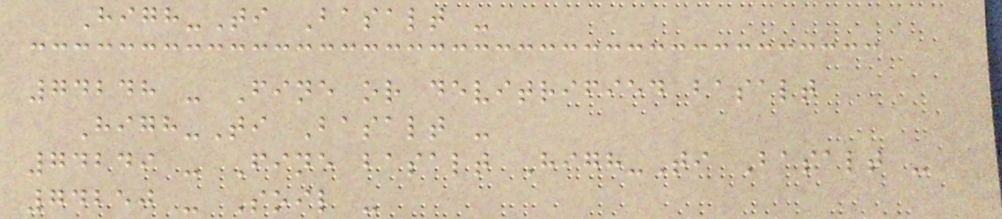High-Ti Basalt -
74248 - Fine or devitrified basalt
High-Ti Basalt -
74249 - Fine basalt High-Ti Basalt -
74250 - Soil -
